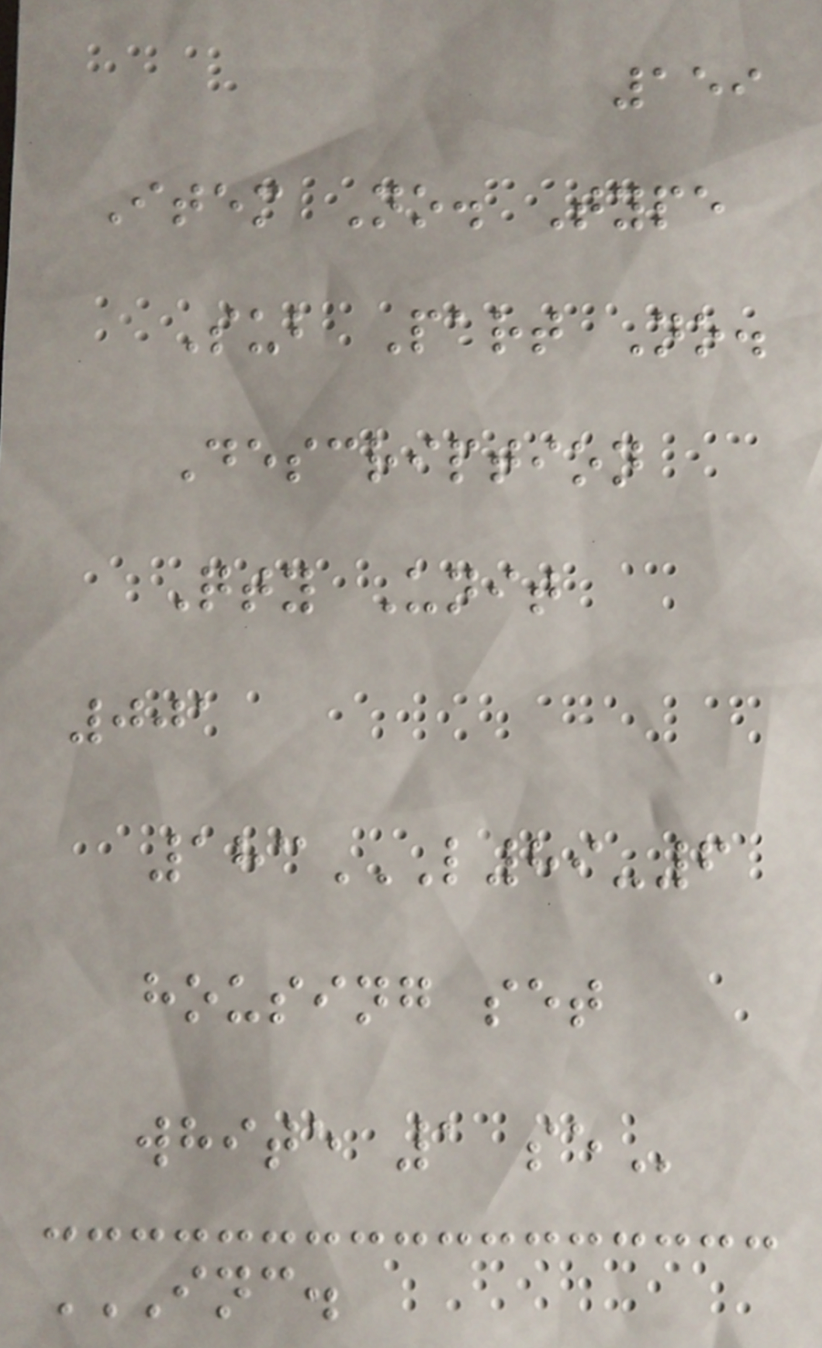159
Item No. Type
Sub Part No.
Description
Qty Unit
001
183L89-6
HOUSING SET
WHITE 1 SE
INC.
